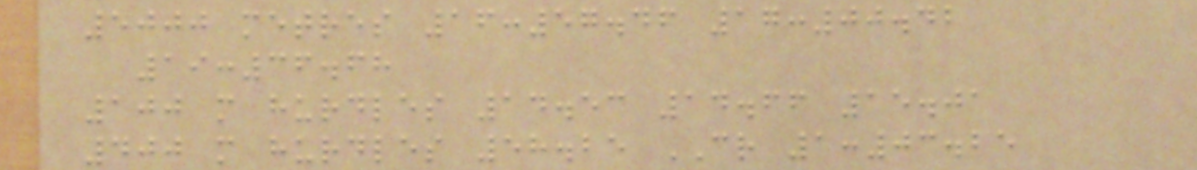5000 metres 16:57.46 17:00.42
19:36.68
100 m hurdles 14.53 14.66 15.01
400 m hurdles 58.25 CR 1:03.25
